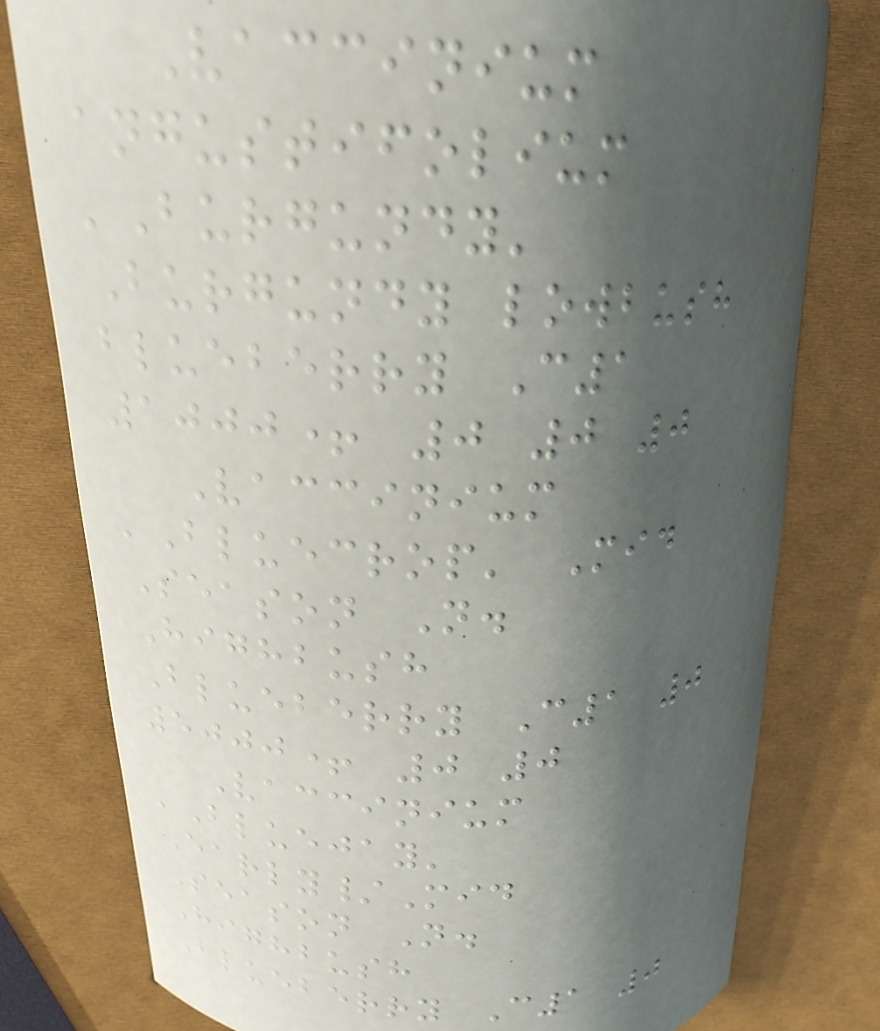Vaccinium
angustifolium
'Burgundy'
Burgundy lowbush
blueberry C1
1000+ 0 0 0
Vaccinium
'Bluecrop' Mid
Season N.
Highbush
Blueberry C1 0
5000+ 0 0
Vaccinium
'Bluejay'
Early/Mid
Season N.
Highbush
Blueberry C1 0
